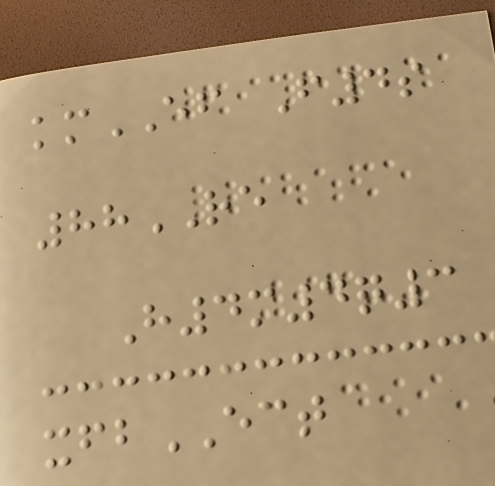kmEF F4s
88RE
H4m4q3
xfbECT
